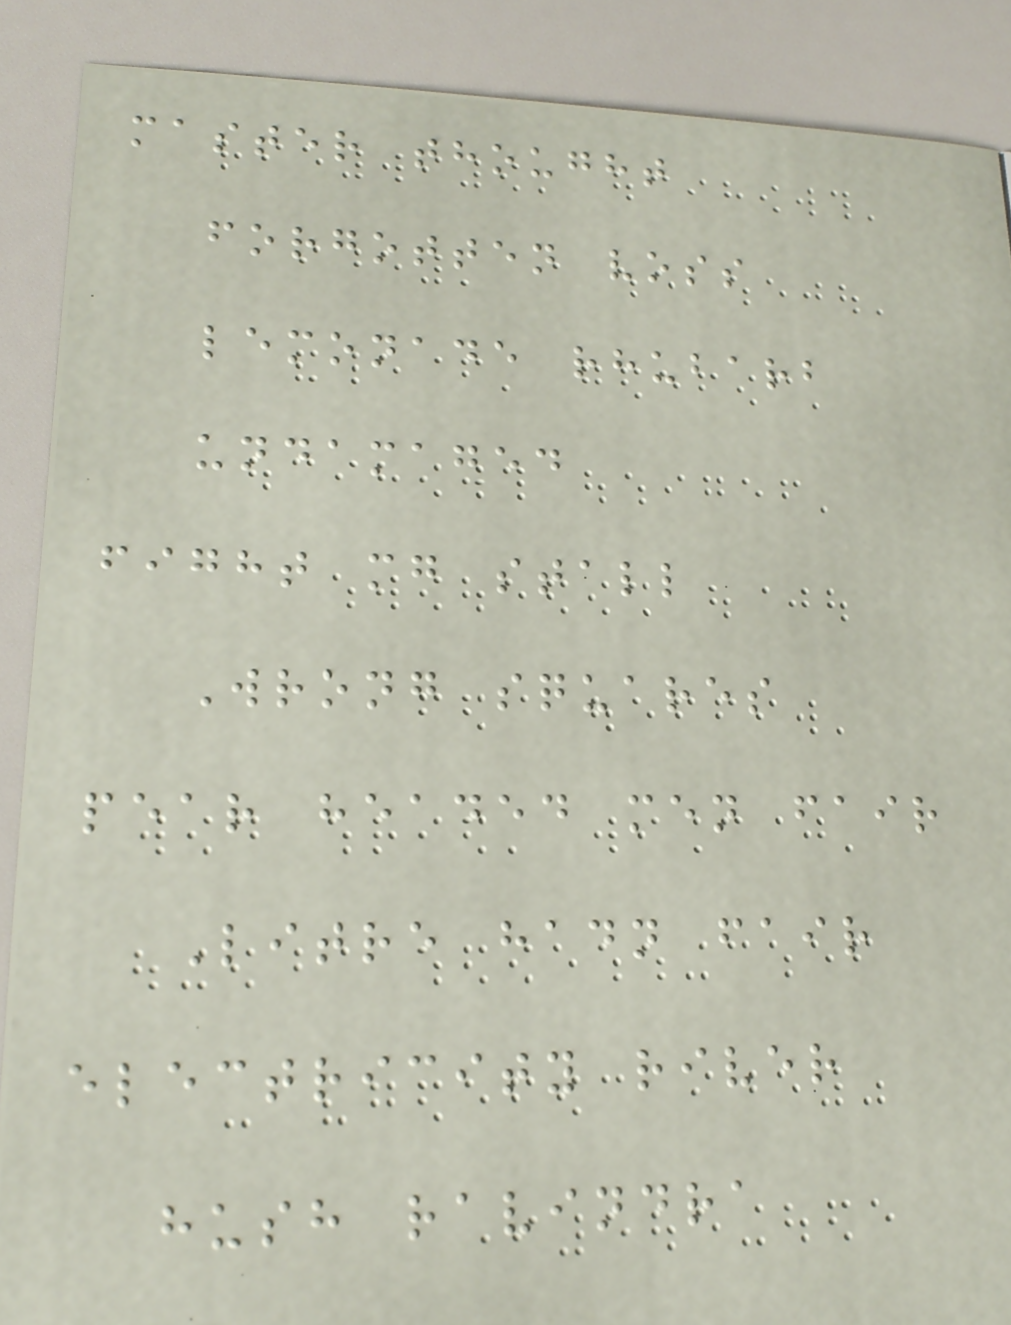master thought
forgotten voss
lemonade rhubarb
undamaged
fight mg stall
Wrong squares
pear headed men fair
Litre hadn fair
electricity river
hush ravindra
